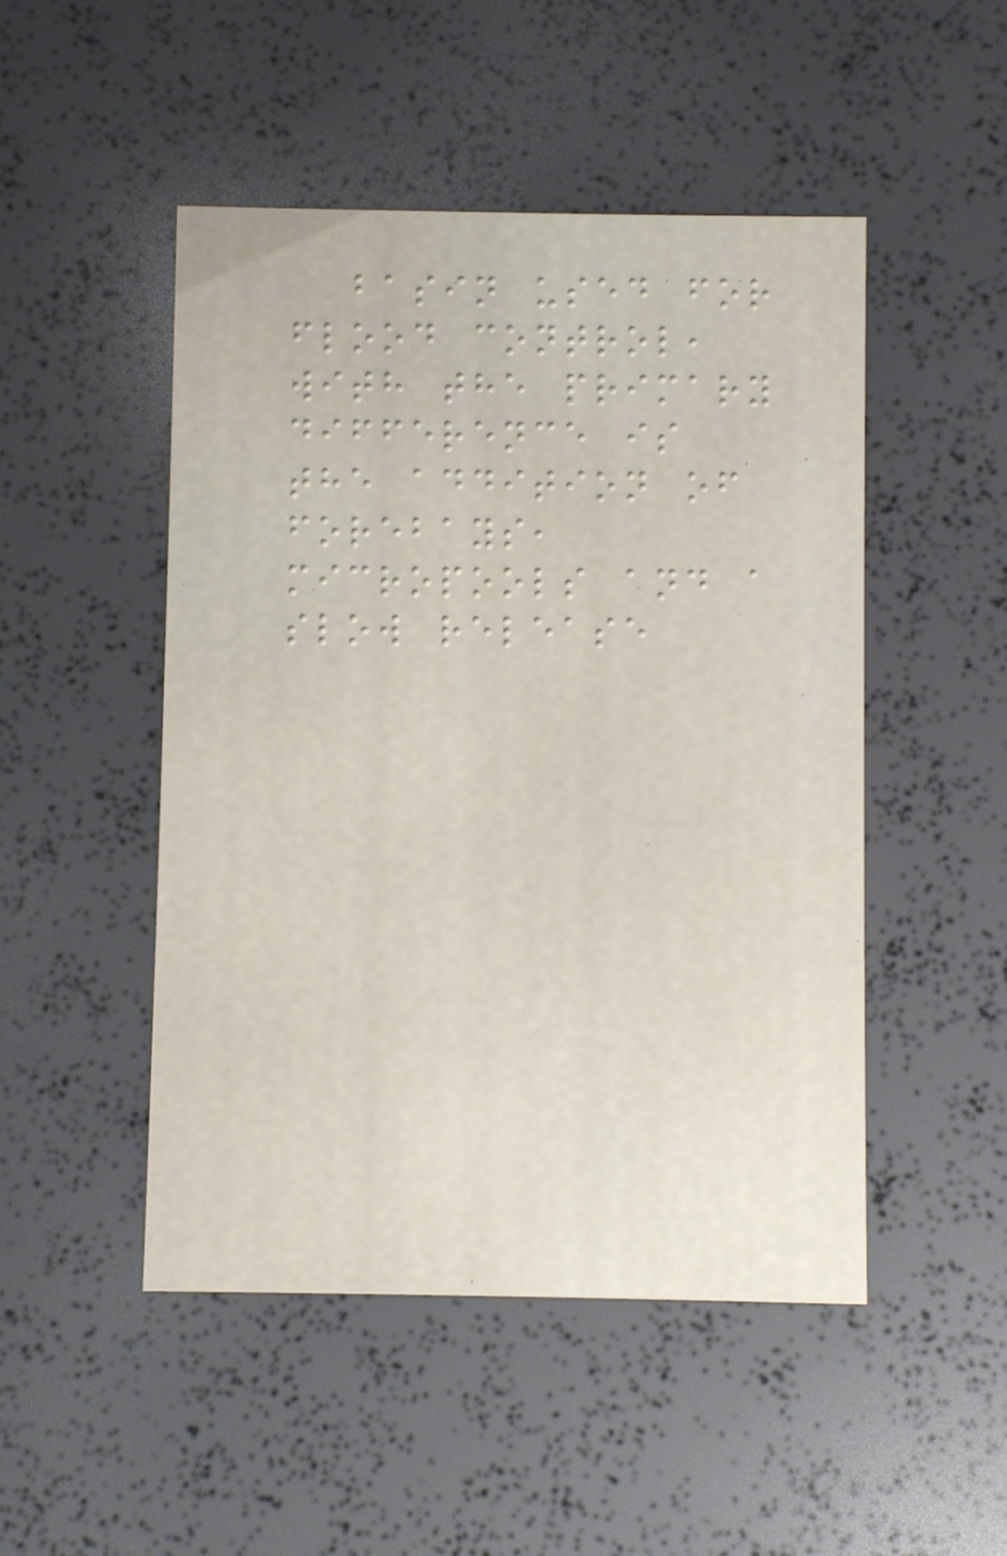basin used for
flood control,
with the primary
difference is
the addition of
forebays,
micropools and a
slow release
